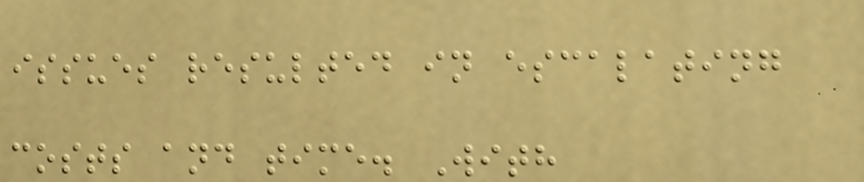issues resulted in escalating
costs and time. With
